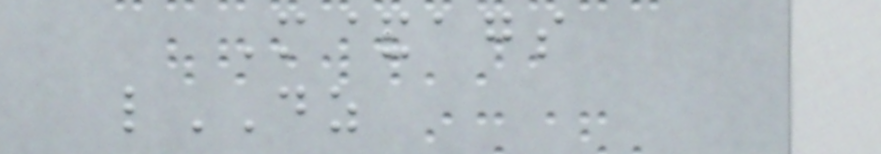M&ags
lDZ
